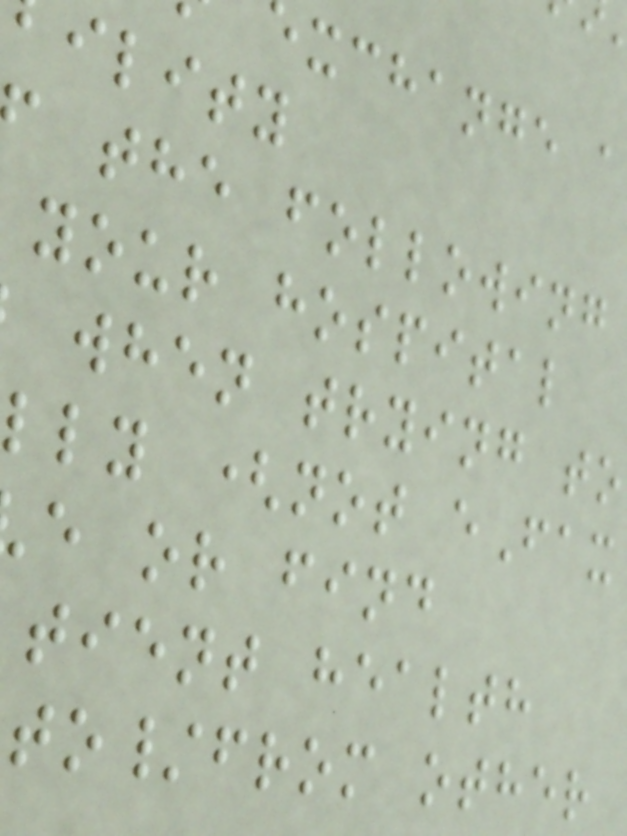xchange a
ility
the following
your hospital
when trying to
lly (not eFax
e or find
tient health
to/from other
